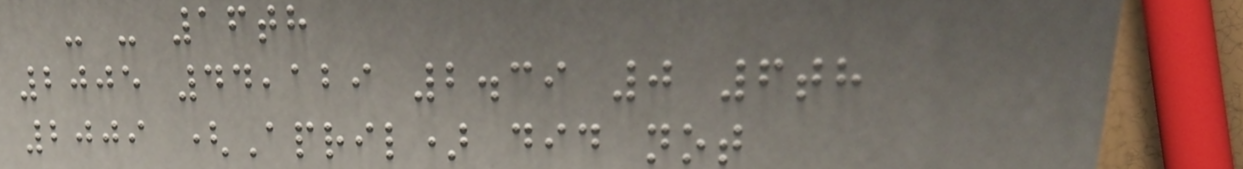- - 16th
2005 44,129 2.39 0 6th
2009 (April) did not
